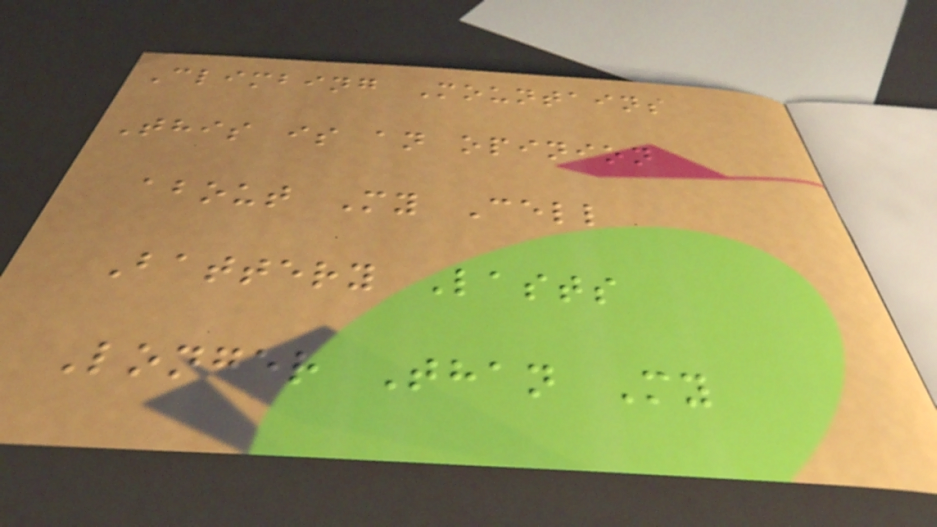Climbing Mountains
This is an opinion
about My Cell
Battery Lasts
Longer Than My
